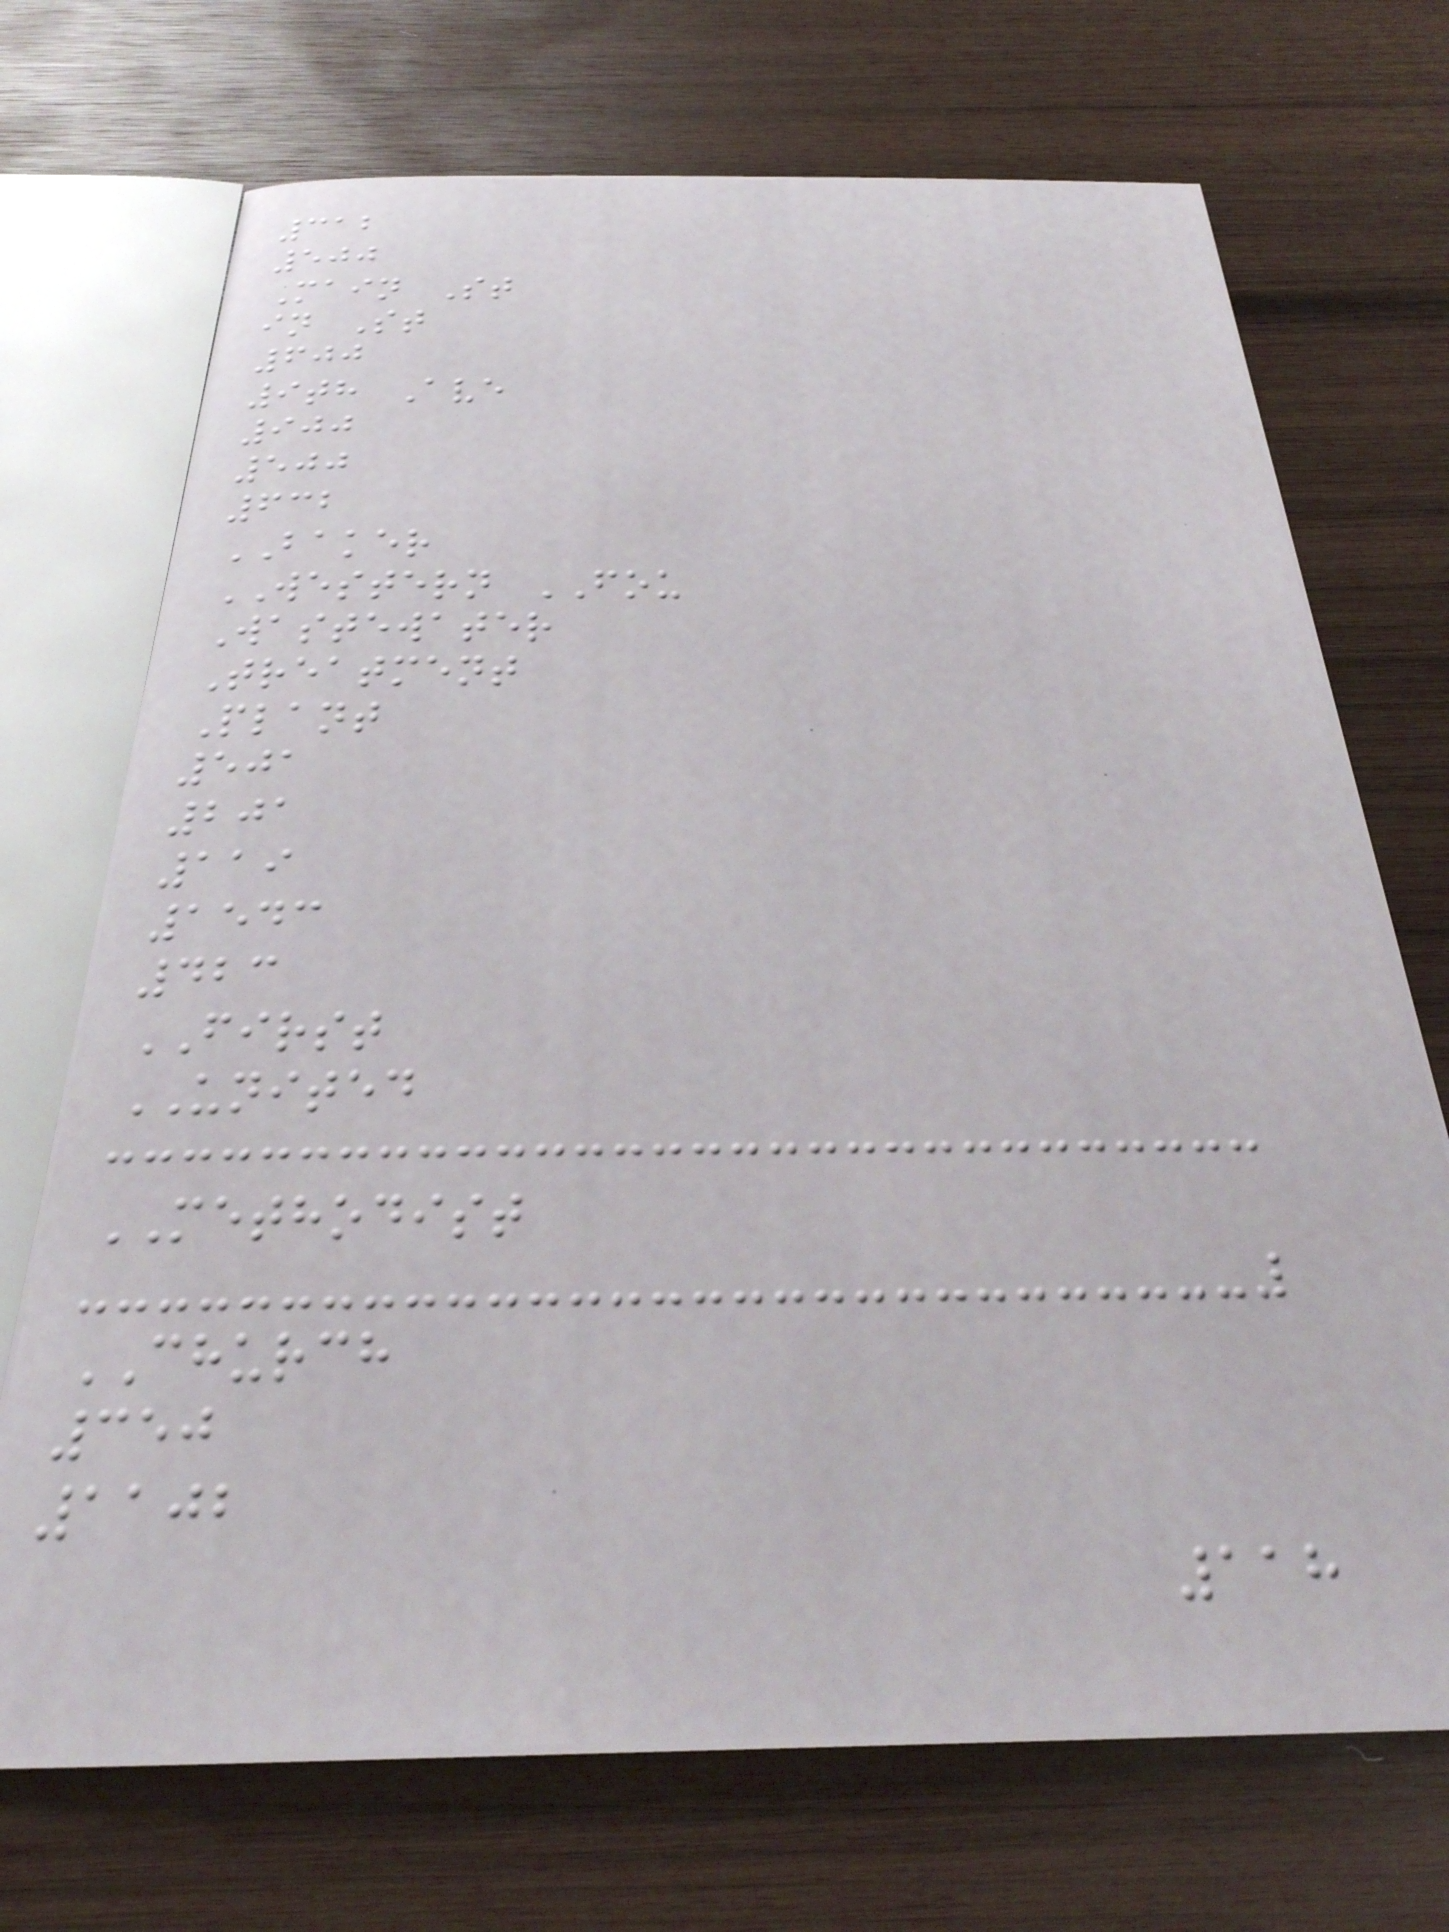312
500
Main St
in St
600
9th Ave
900
500
632
BAKER
WESTERN FOU
Wastewater
Treatment
Plant
501
201
119
1543
423
FIRST
UNITED
METHODIST
CHURCH
350
1102
118
